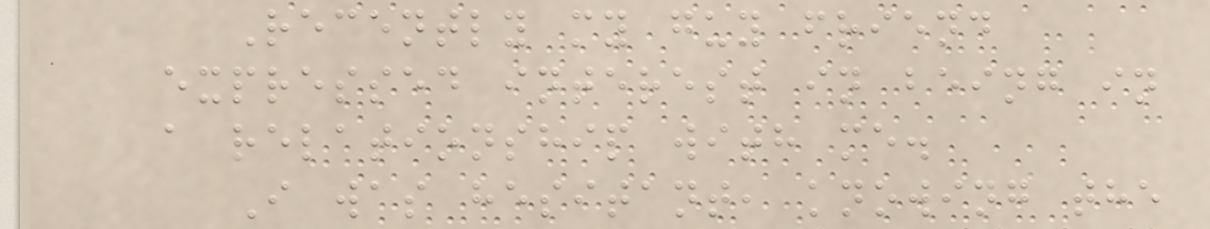Recently my guy friend
expressed interest in being in
a relationship with me.
I was hesitant, knowing the
